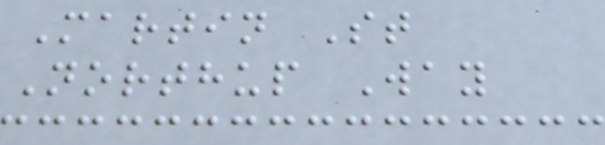Martin St
Northup Way
